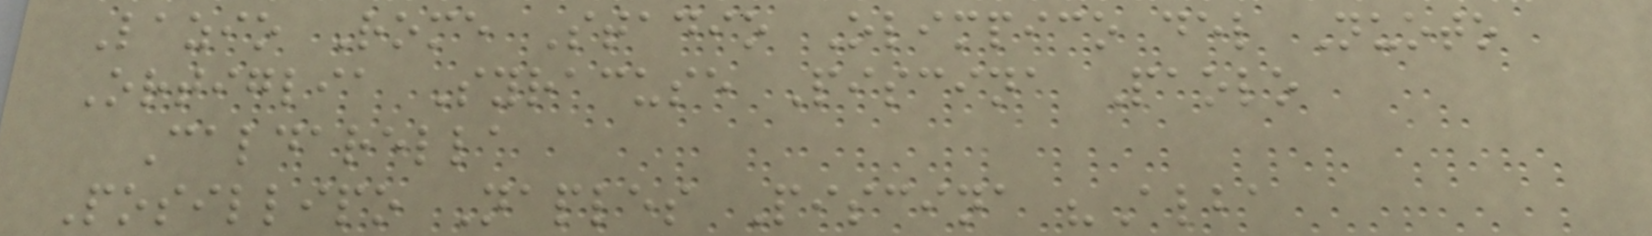Lazio Rome Stadio Olimpico del Nuoto
Ortiglia Syracuse Piscina Paolo
Caldarella
Posillipo Naples Piscina "Alba
